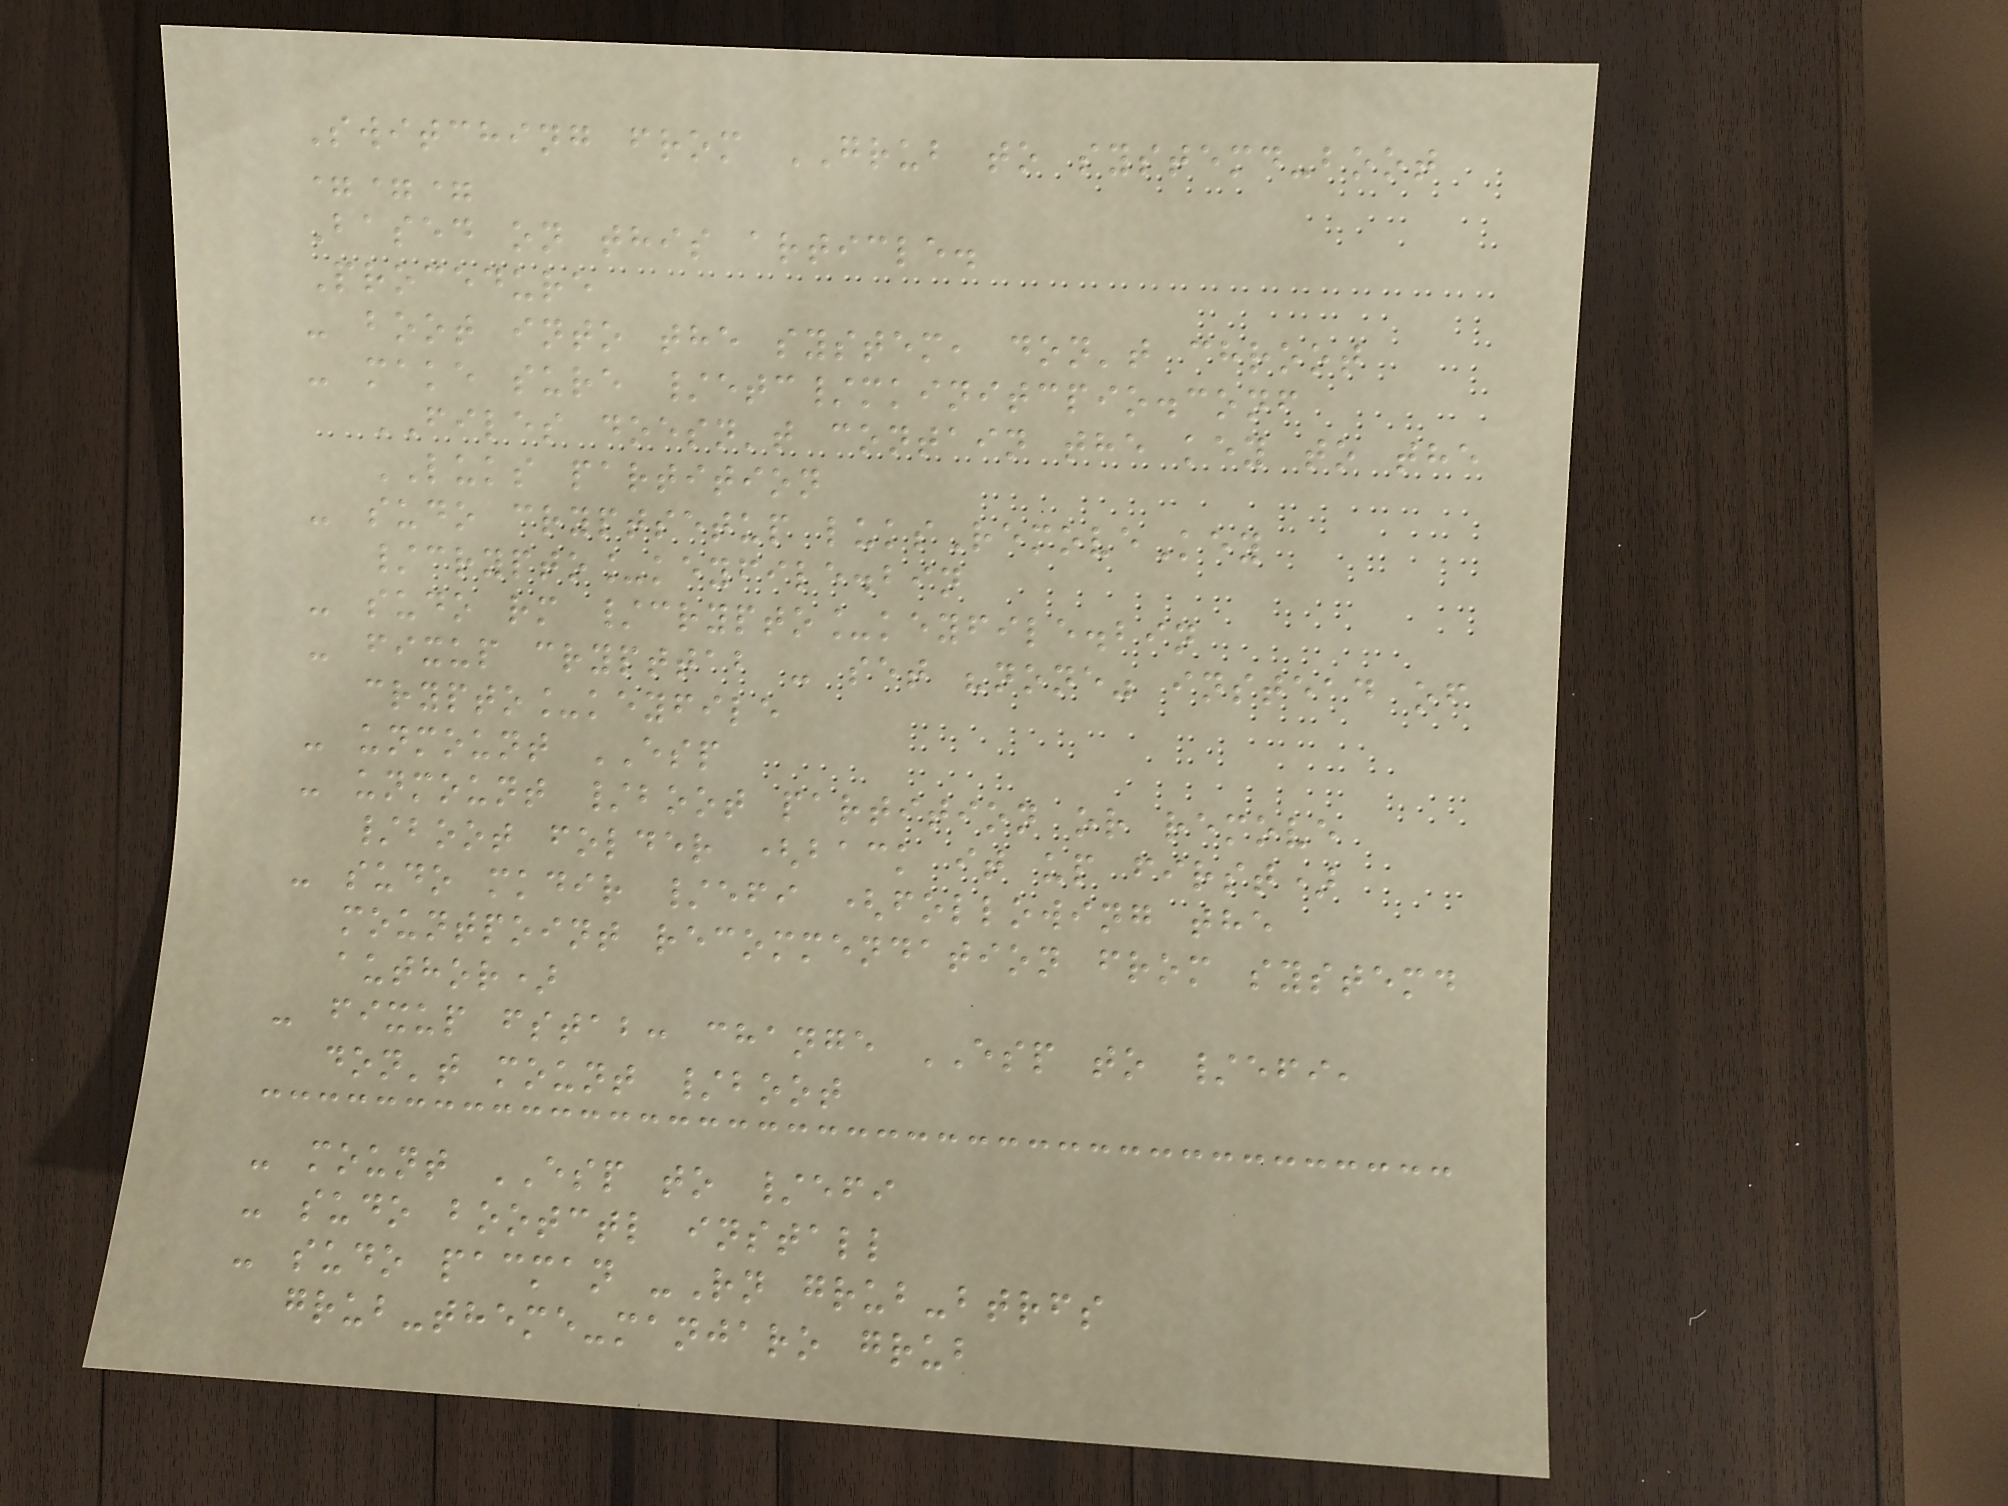Switching from GRUB to systemd-boot
===
Based on this article.
Procedure
- boot into the system, don't chroot
- make sure /etc/mkinitcpio.conf
FILES doesn't contain the key to the
LUKS partition
- sudo cryptsetup luksRemoveKey
/crypto_keyfile.bin
- sudo rm /crypto_keyfile.bin
- fixup crypttab - set "none" instead of
crypto_keyfile
- unmount ESP
- unmount /boot partition or remove
/boot folder (back it up first)
- sudo mkdir /efi (following the
mountpoint recommendation from systemd
author)
- fixup fstab: change ESP to /efi,
don't mount /boot
- mount ESP to /efi
- sudo bootctl install
- sudo pacman -Rn grub-btrfs
grub-theme-manjaro grub
